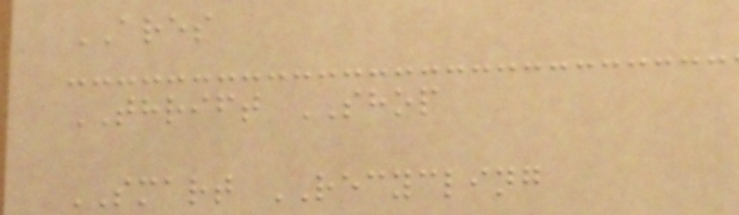ARES
THRIFT SHOP
SMART RECYCLING
